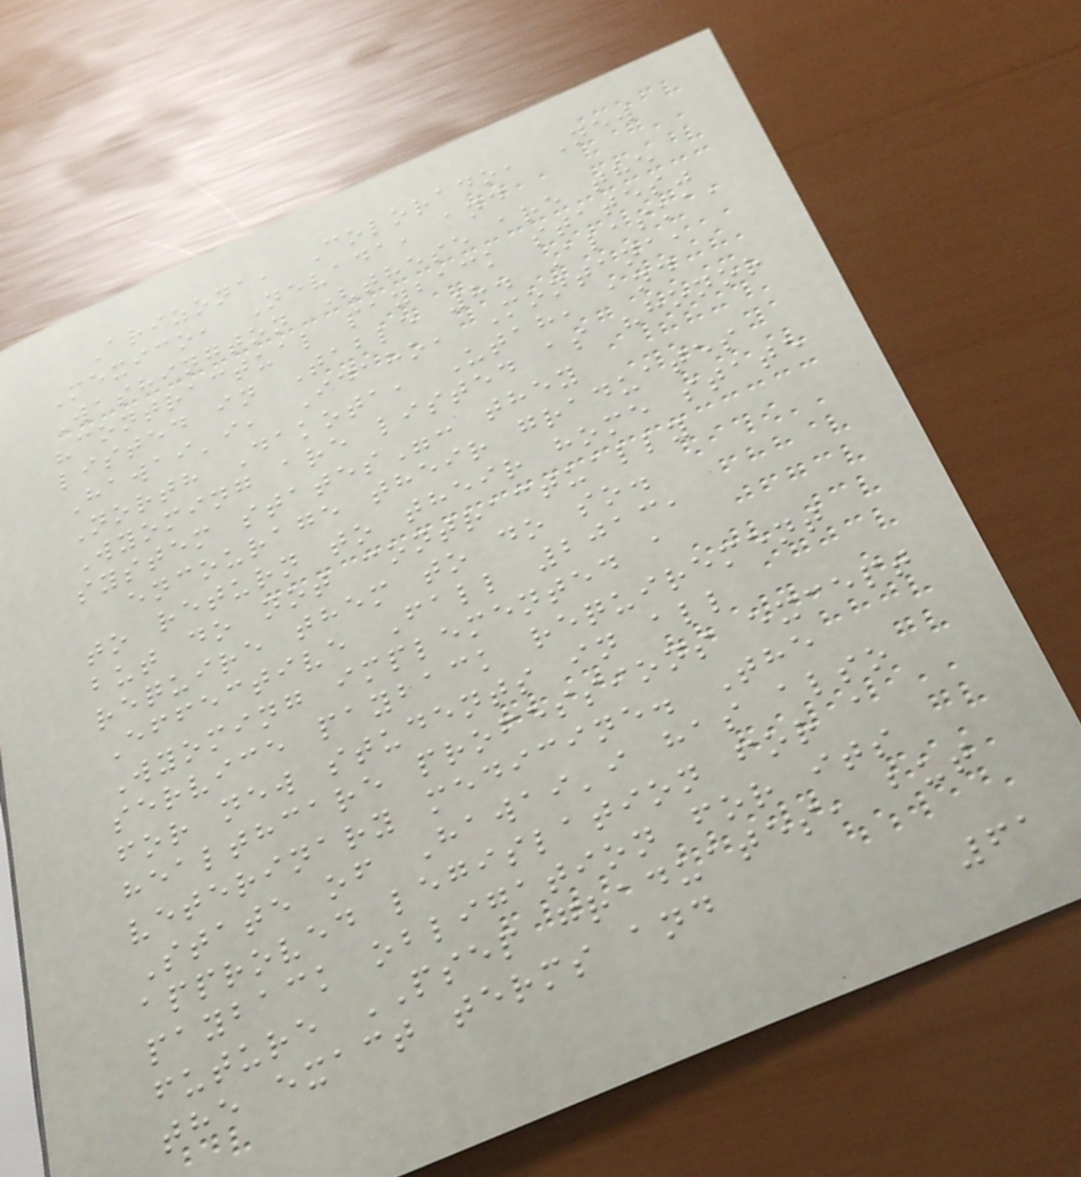Arizona, Colorado, New
Mexico, Nevada, and
Washington (these are the
"contractual payback states"
listed in Table 8. Alaska,
Hawai'i, Idaho, Montana,
North Dakota, Utah, and
Wyoming are listed as "honor
system states": they
encourage their graduates
to return to their home state
but do not contractually
require them to do so.
Effective Fall 2013,
Wyoming implemented a
service payback requirement
for new students in all
healthcare professions except
veterinary medicine. The
State of Hawai'i has also
approved legislation for a
payback obligation for its
future PSEP graduates, but
the exact terms and
61
